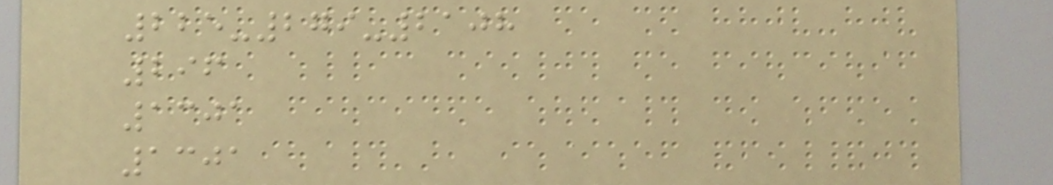225-279-2108
296
1301
1301
